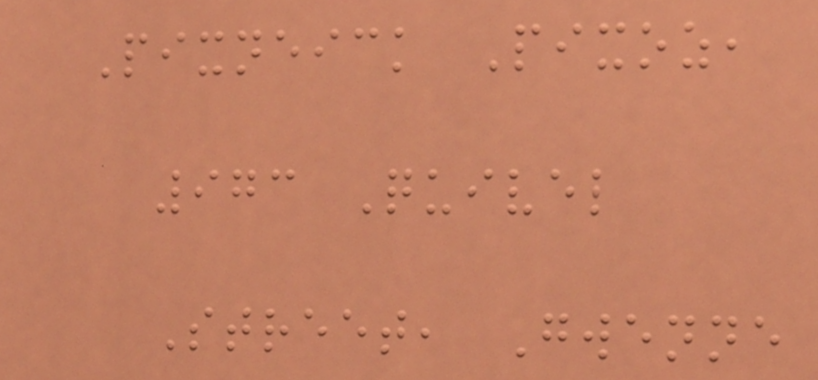Pixneick Pixoz,
973 Quivel
Street, Gwenne
